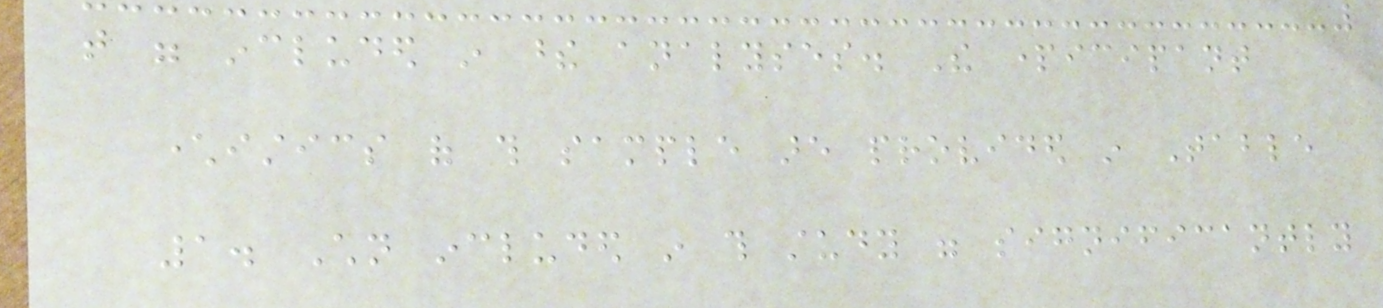that were included in these analyses. The participant
characteristics of this sample are provided in Table
1. Children included in this study were significantly
